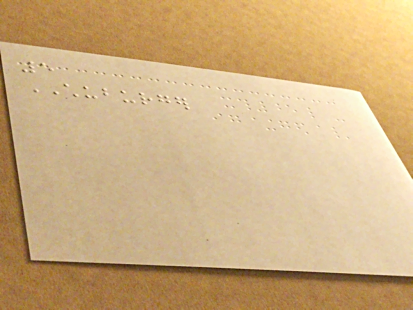5
CHUBURGER
